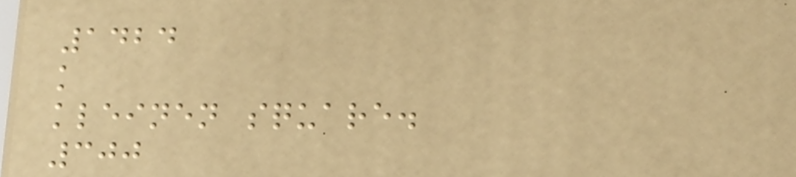1424
k
kleinen square.
300
